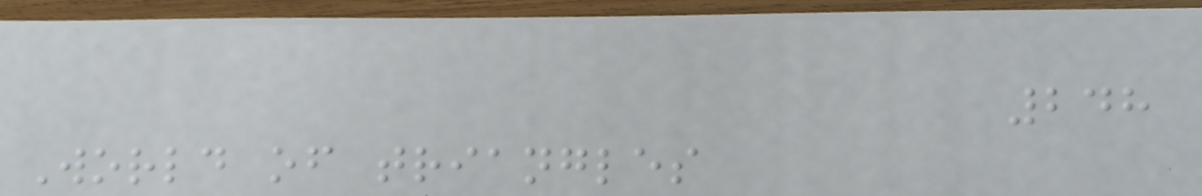248
World of triangles
